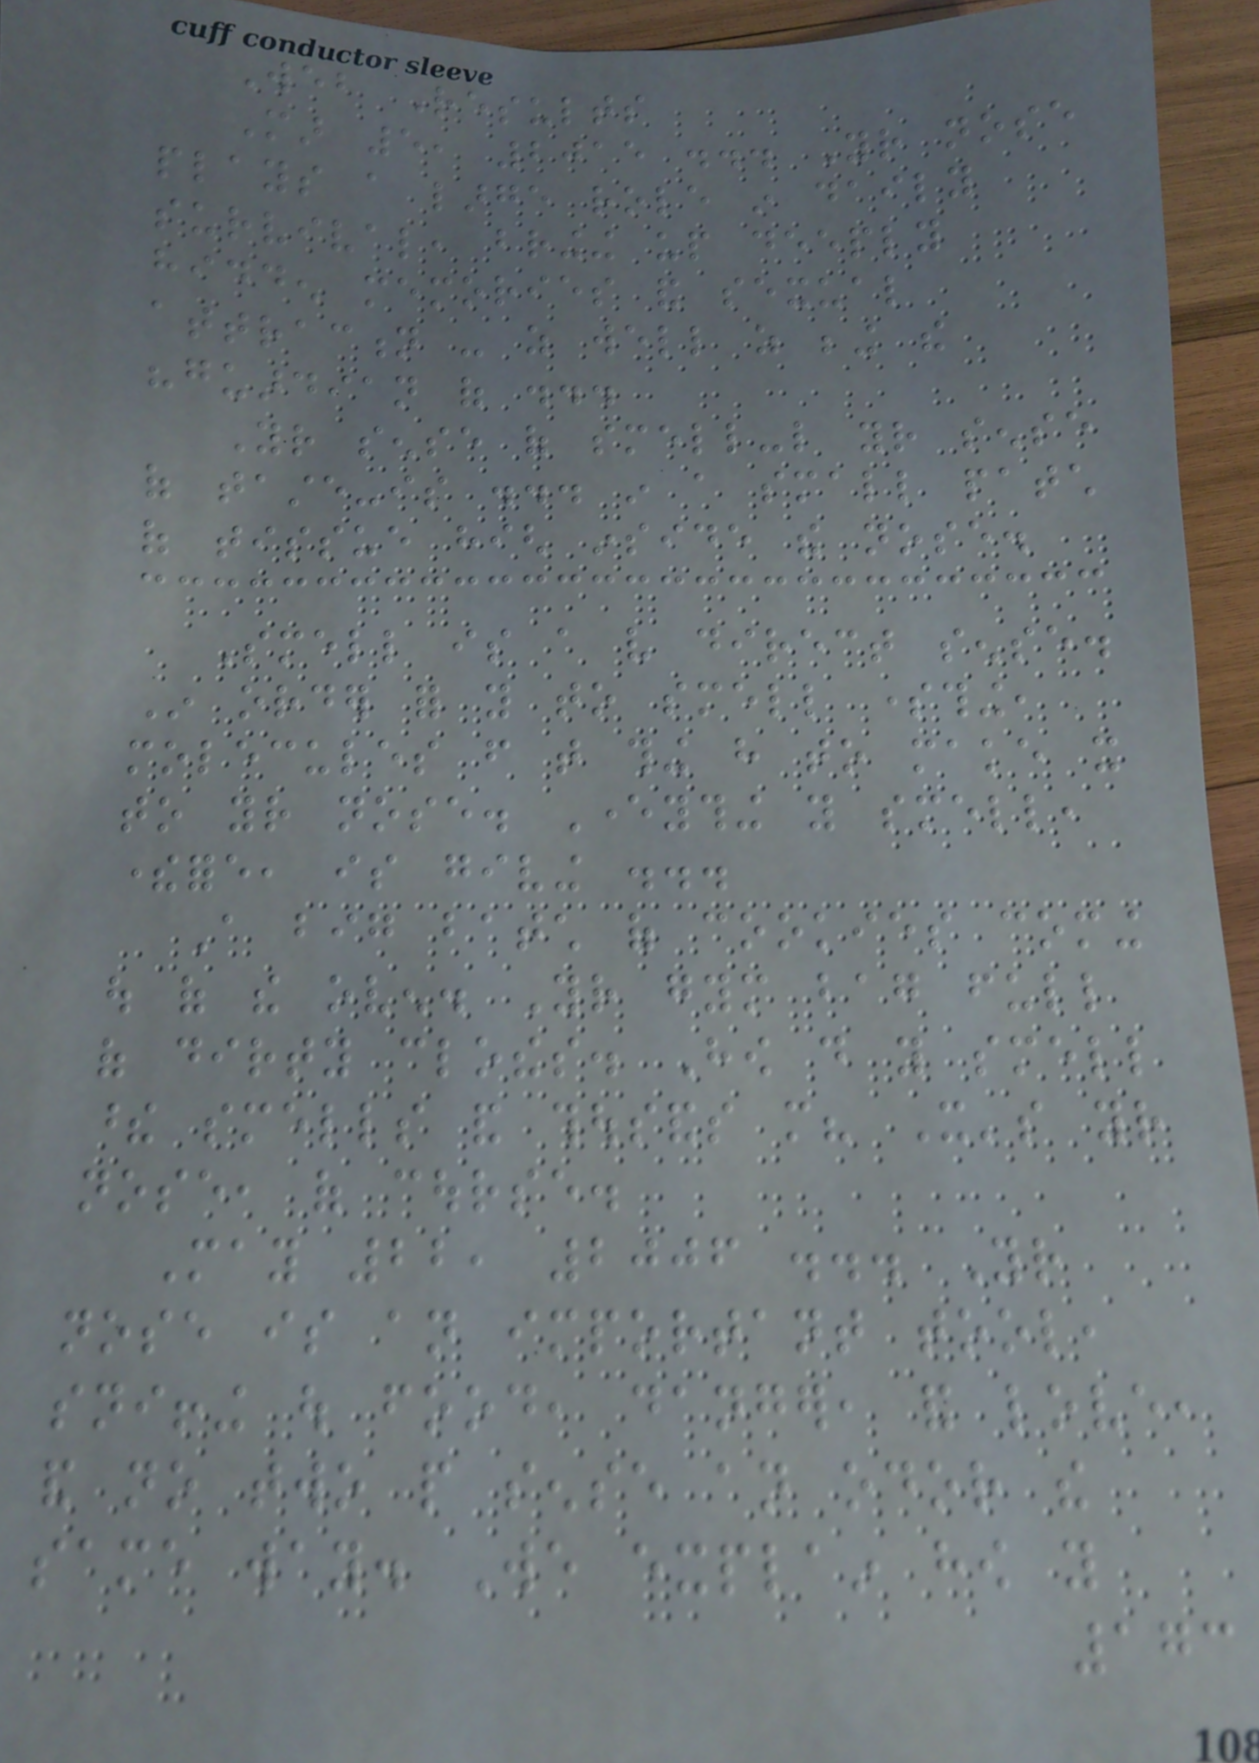Web Results
Mar 5, 2015 ... Your nose
plays a large role in daily
survival, bringing up deeply
hidden memories and sexual
attraction - as well as being the
"guardian of ...
Your sense of smell-like your sense
of taste-is ... in a small patch
of tissue high inside the nose.
Smell is a very direct sense.
In order for you to smell something,
molecules from that thing have to make it
to your nose. Everything you smell,
therefore, is giving ...
A big batch of cookies coming
out of the oven. Your gym bag full
of dirty clothes. How do you smell
these smells and thousands more? It's your
nose, of course.
May 22, 2006 ... Your
nose is an important tool,
sniffing out food, danger, and love,
and no two people sense an odor the
same way. We explain how you
173
